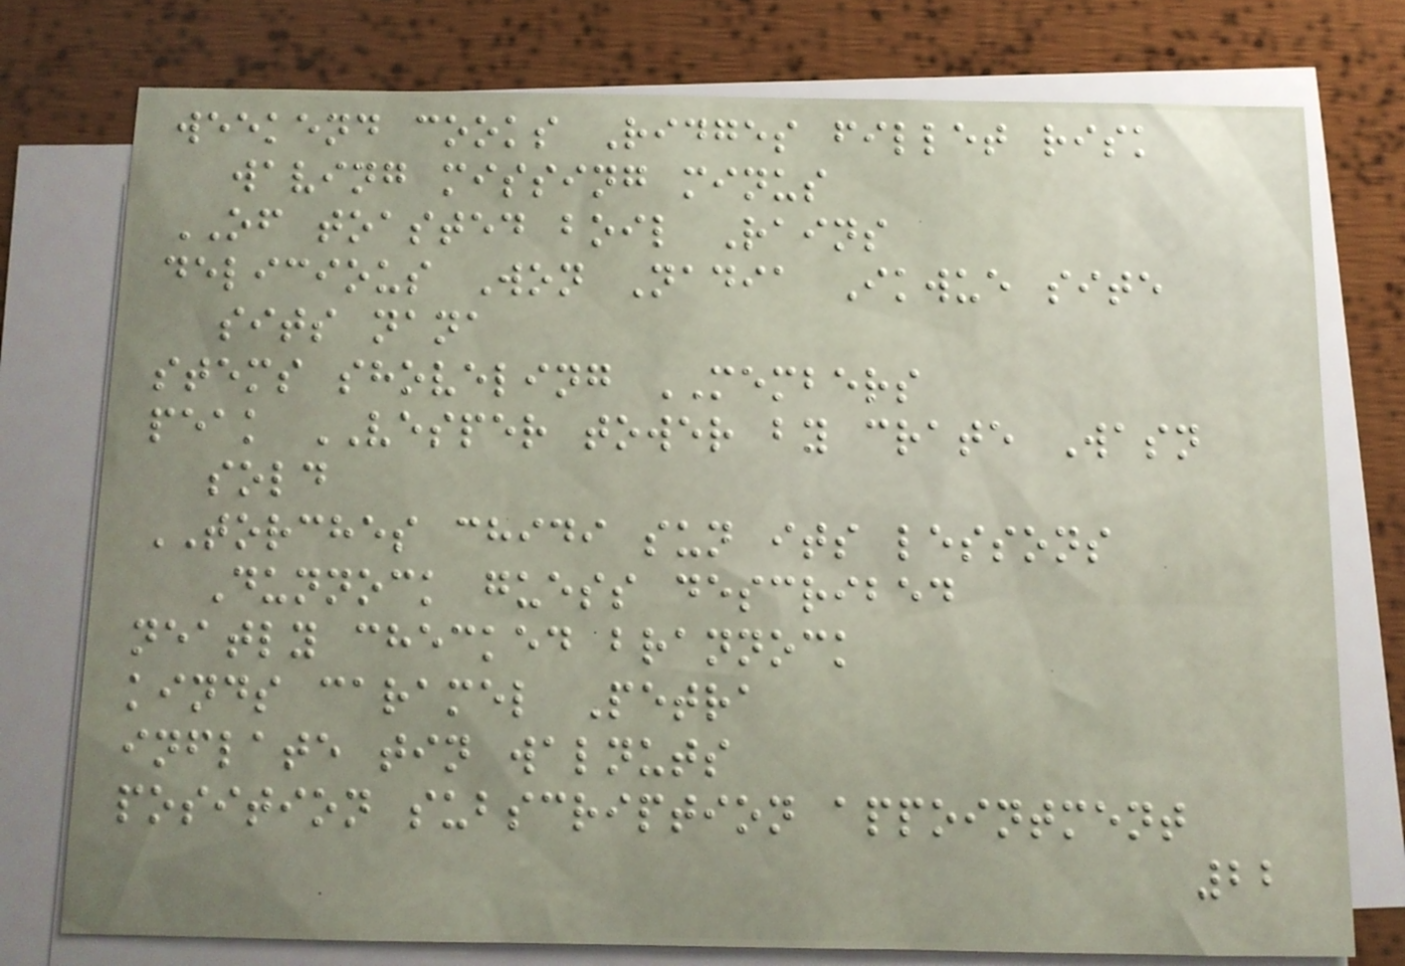weekend cooks Ridges fillet risk
waving missing minus
OF toasted boil Rains
delicious Won Nadia Ikwue site
sits nana
stems shoveling MEMBERS
peak VESPER tower by crate Wasn
sold
TORCHES chidi sun its lessons
Dunnock guess described
neatly checked brannock
kinds caramel Petra
inflate tin walnuts
position subscription appointment
22
